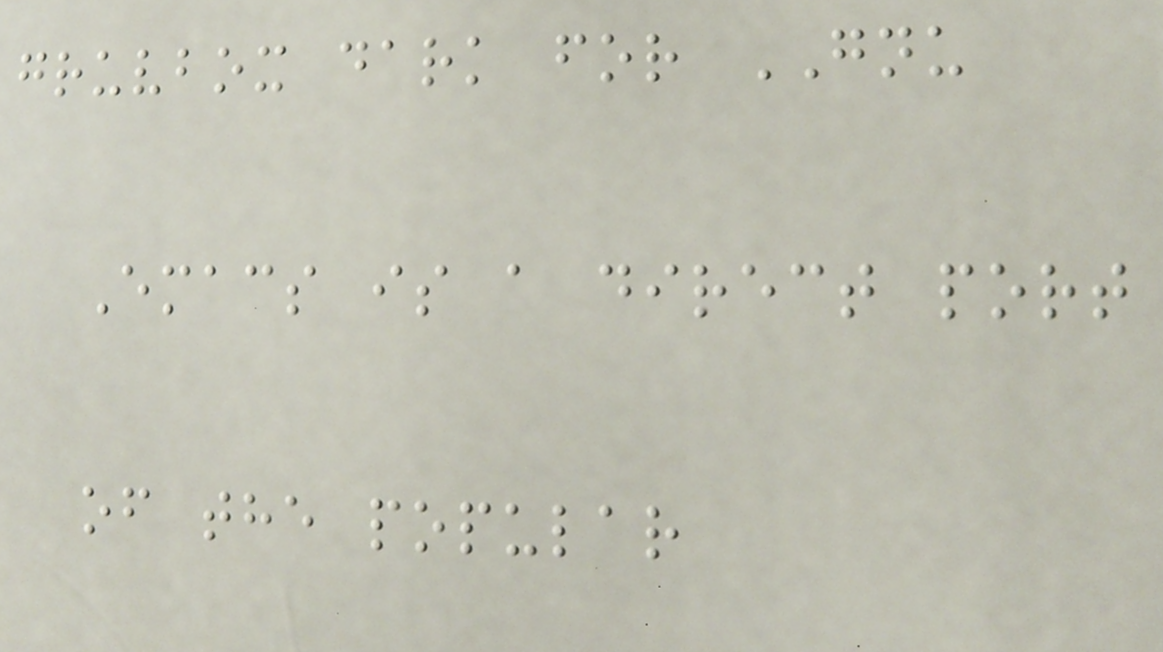gruvbox dark for GNU
Emacs is a direct port
of the popular
